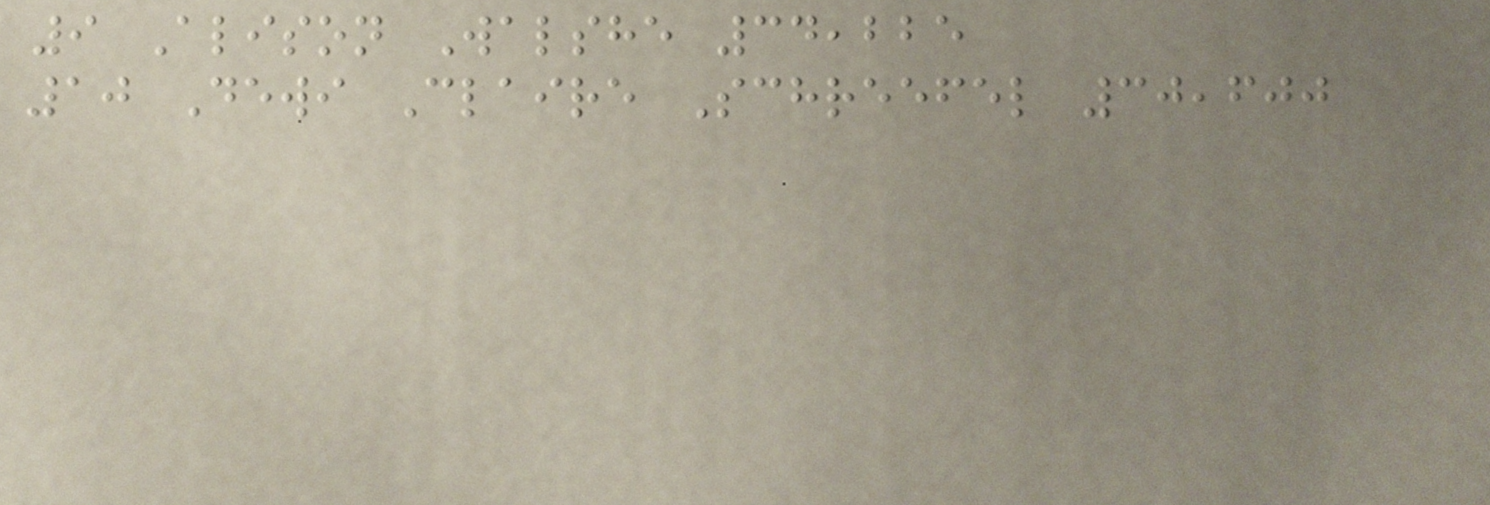9 Alison Walshe 34,225
10 Dewi Claire Schreefel 30,600
